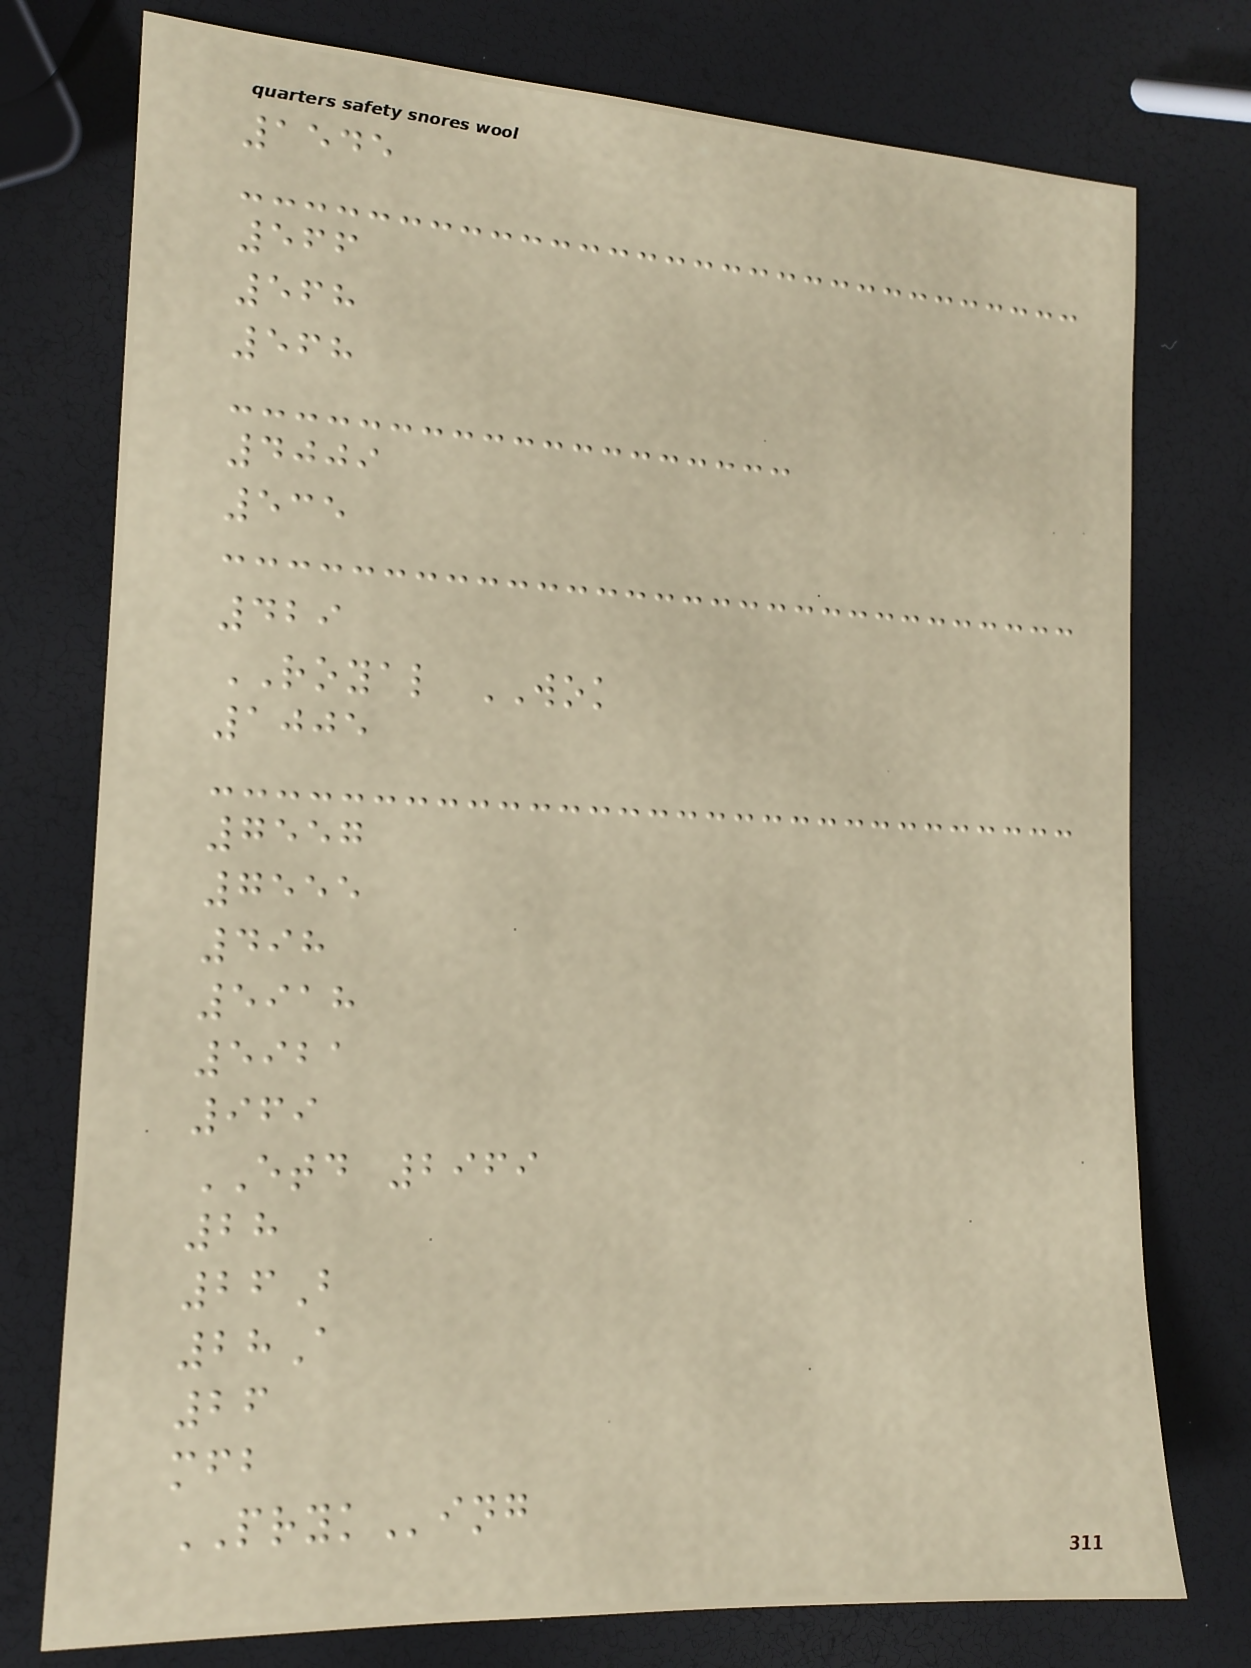1545
566
568
568
4009
535
429
ROYAL WOK
1005
7557
7555
498
5918
5921
969
ETD 2969
28
26B
28A
26
mfb
PRYKing
